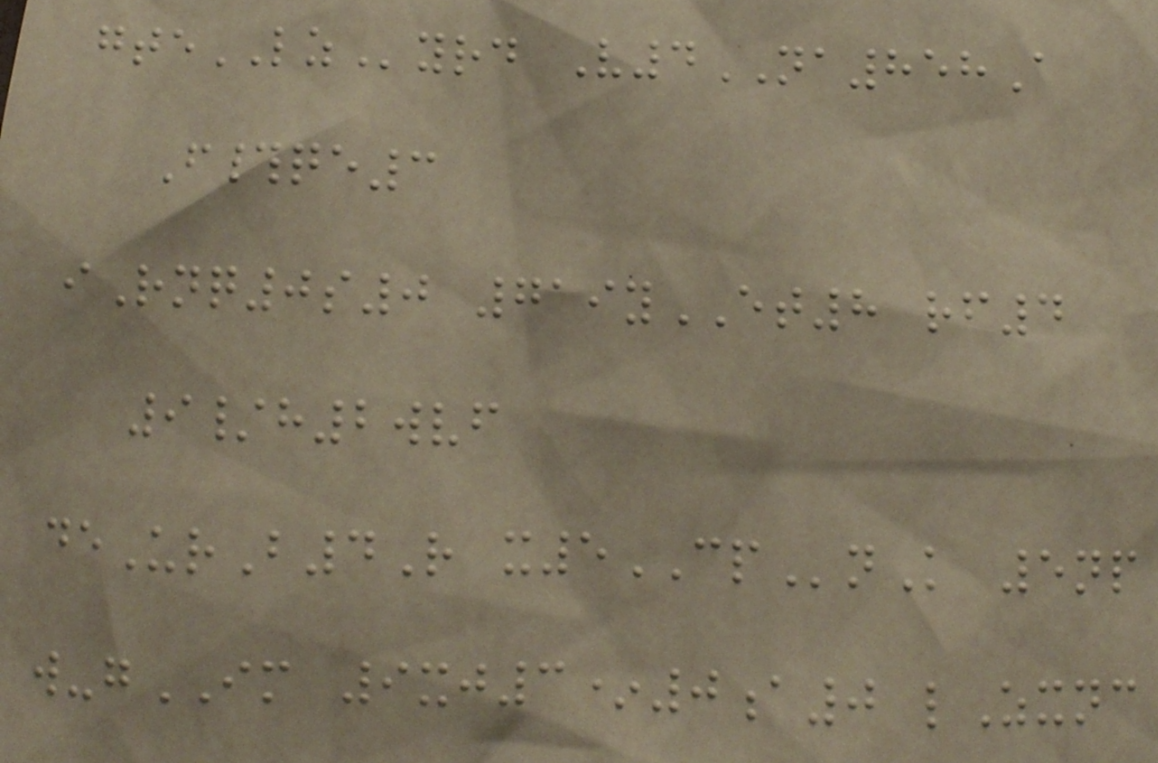gteLZyrd V4NA858A
F#qe3
iRnq0s0 719yET8 rf4
9/h2wvf
deUrB4R x5CPnK 5np
w-gIM 9xj3*0a0 lZxnc
